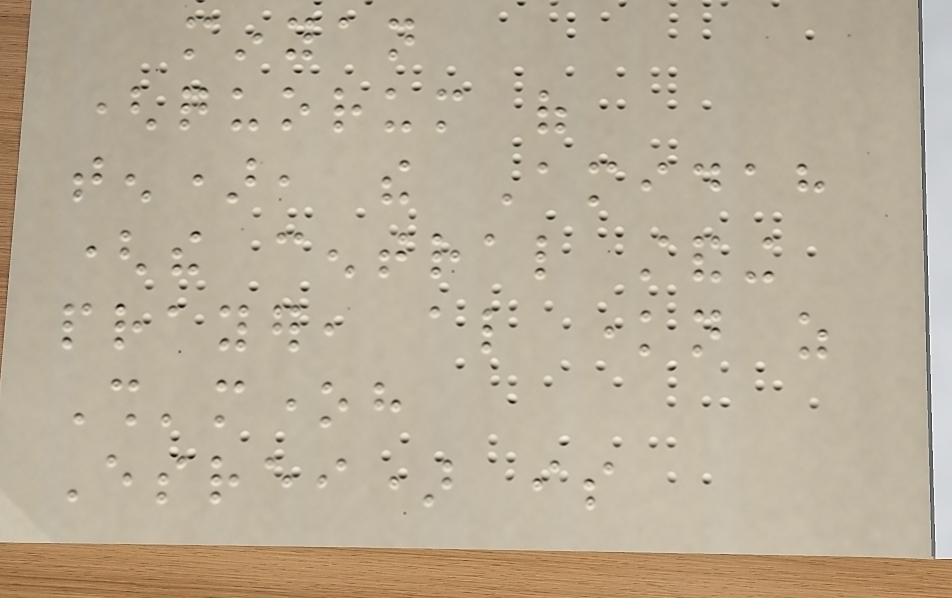minyan
(quorum of
ten), the Amidah
(the central standing
prayer, also known as
Sh'moneh
Esrei) is
